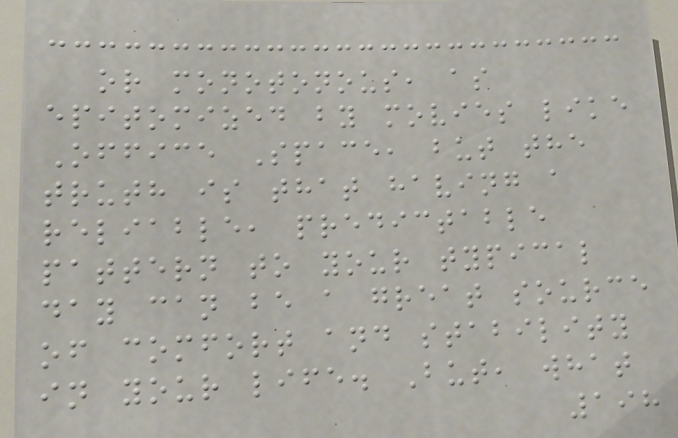or monotonous, as
epitomized by movies like
Office Space, but the
truth is that having a
reliable, predictable
pattern to your typical
day can be a great source
of comfort and stability
in your life. But, what
198
